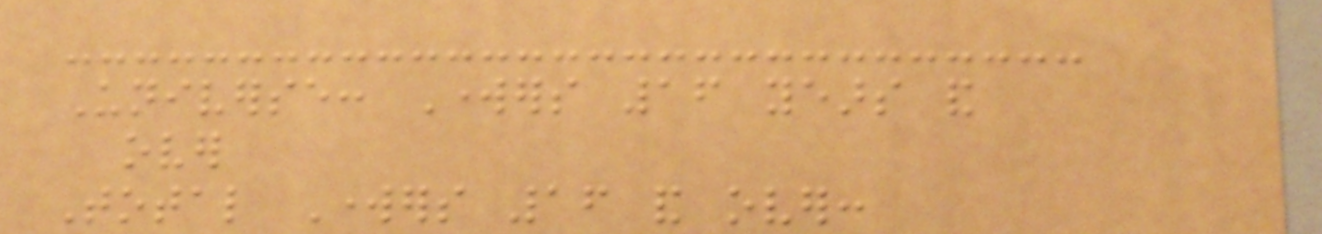Universe: Workers 16 years and
over
Total Workers 16 and over:
